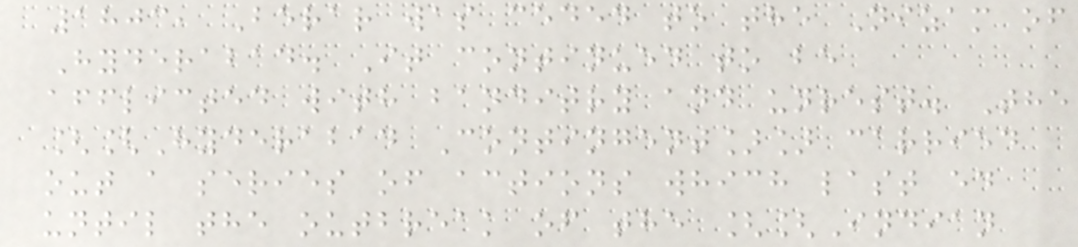1803, Berar was ceded to the Nizam of
Hyderabad. It continued to be
afflicted with banditry and unrest. The
[[Hyderabad Contingent]] carried
out a series of actions which last ed
until the outbreak of the [[Indian
